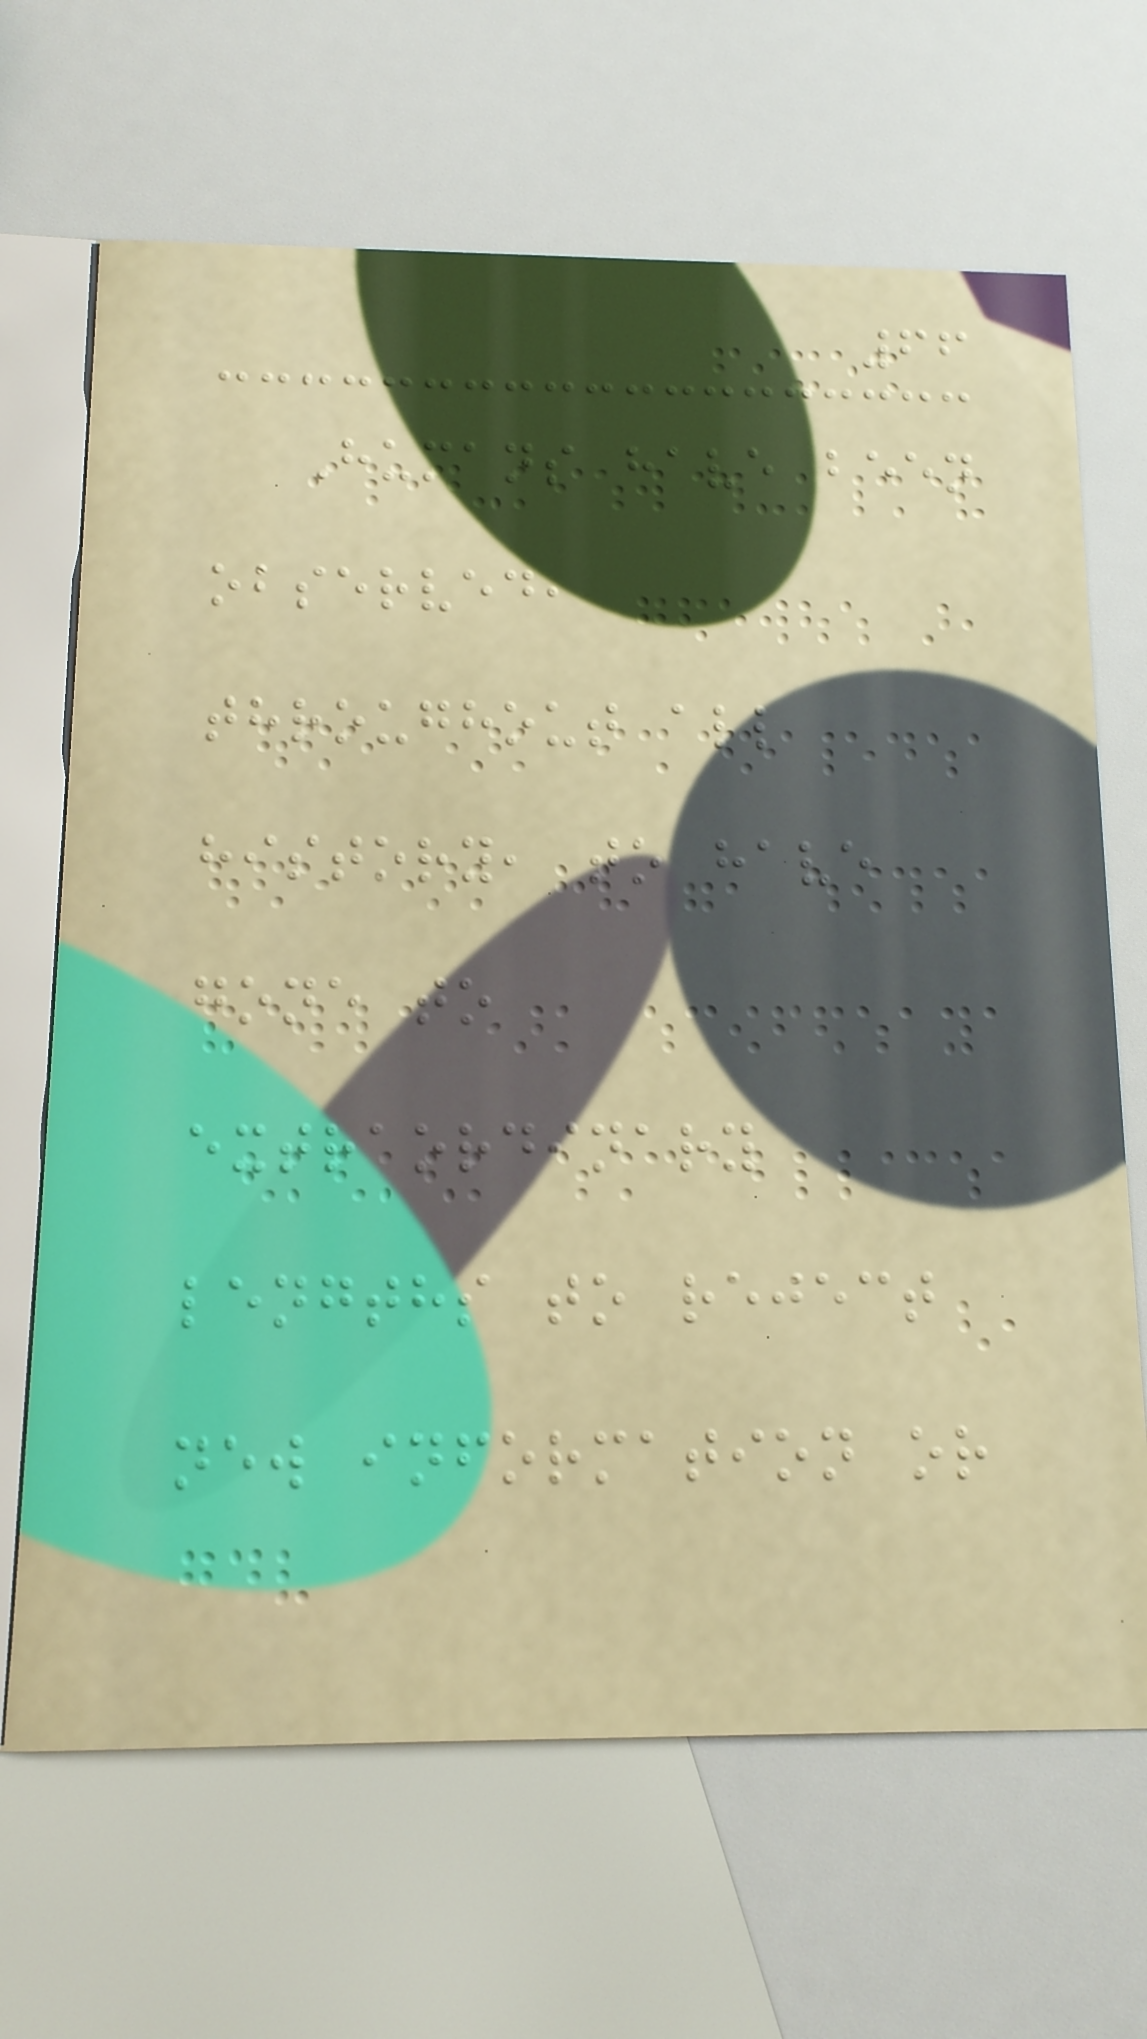66
Humans have been
observed,
throughout all
history, to have
gone to
extraordinary
lengths to reject
new information or
